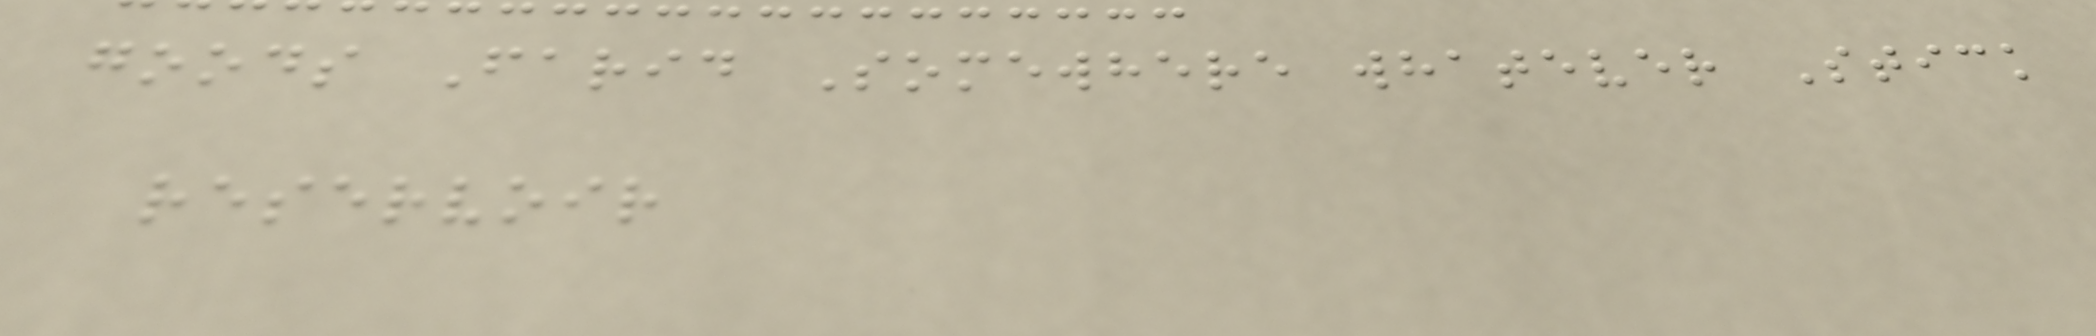goods Farid Somewhere whatever Stick
reservoir
